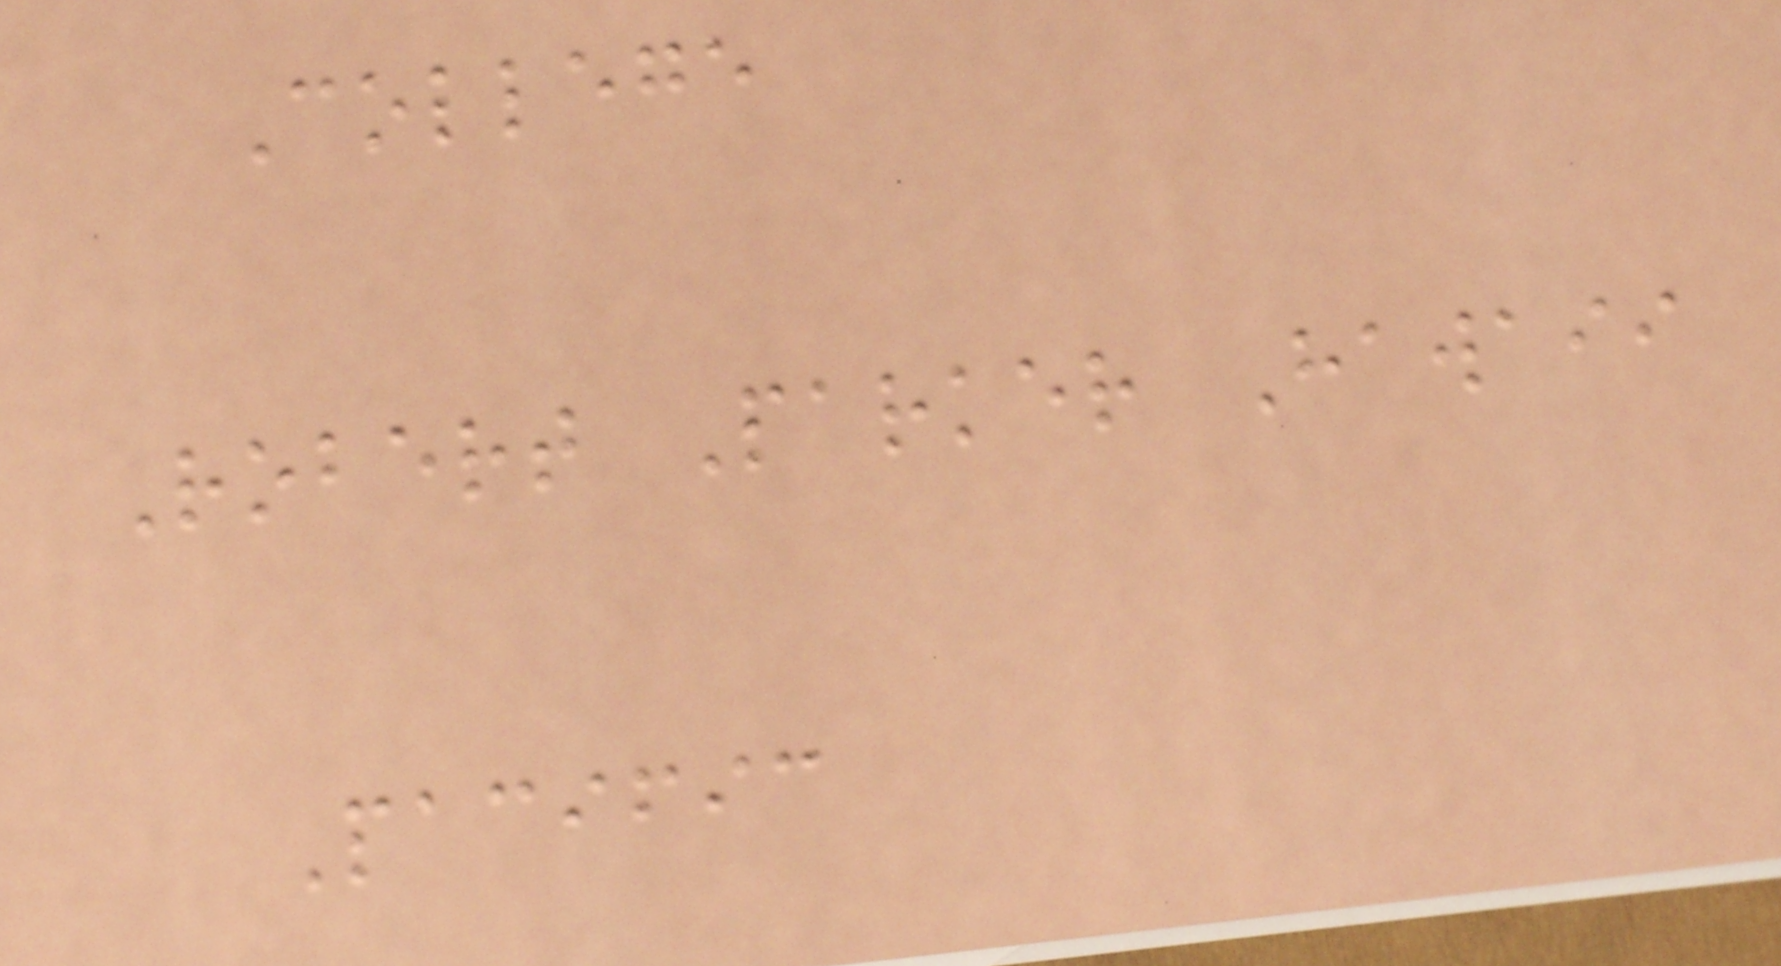College
Robert Parker Hawaii
Pacific
